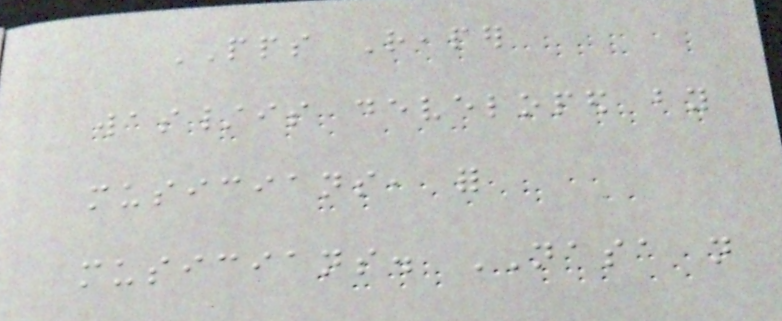PPS Reaper
was/is developed by
musicians, for
musicians. NASA not
